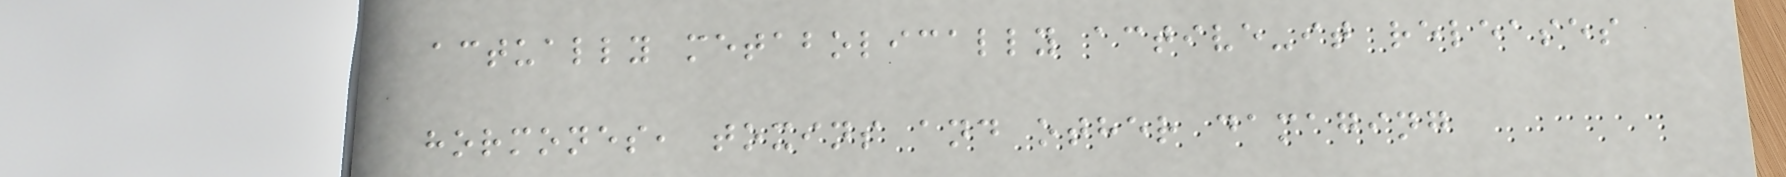actually metabolically active-it releases
hormones, toxins and other damaging
